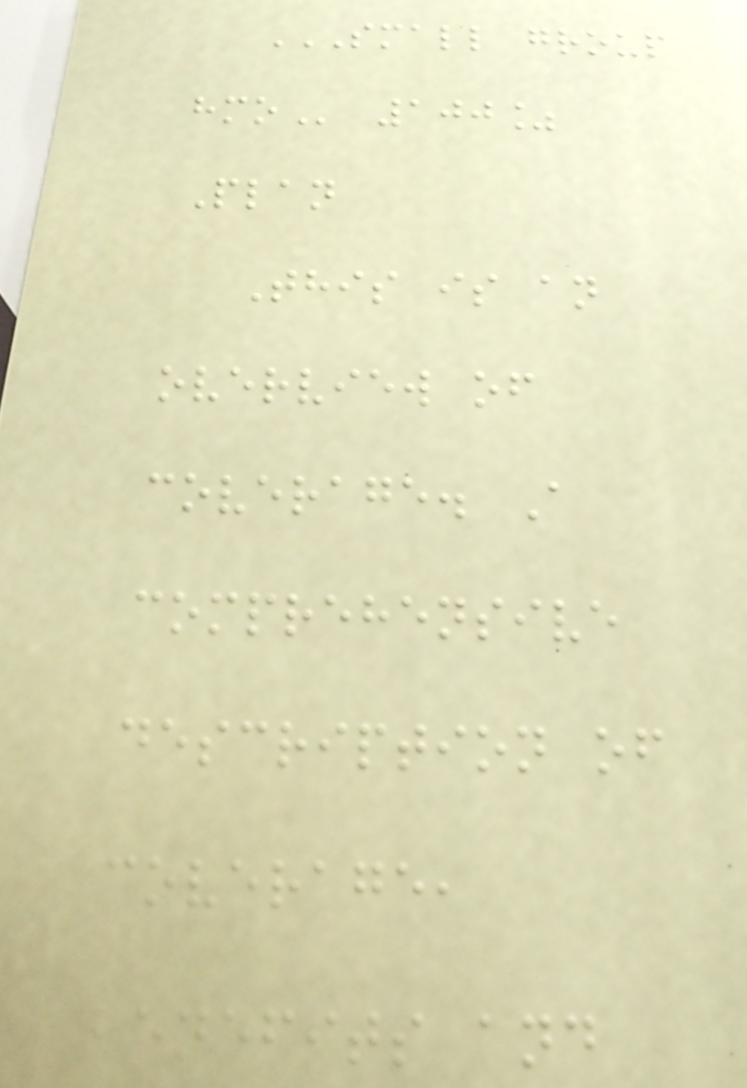SMALL GROUP
HMO 100%
Plan
This is an
overview of
coverage. A
comprehensive
description of
coverage,
benefits and
